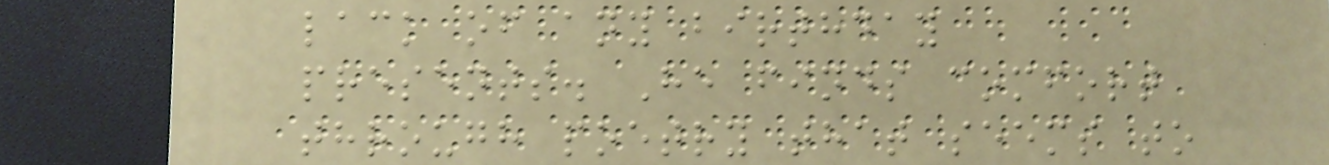lack of any birthday
presents. He finds comfort
through poetry that seems to
